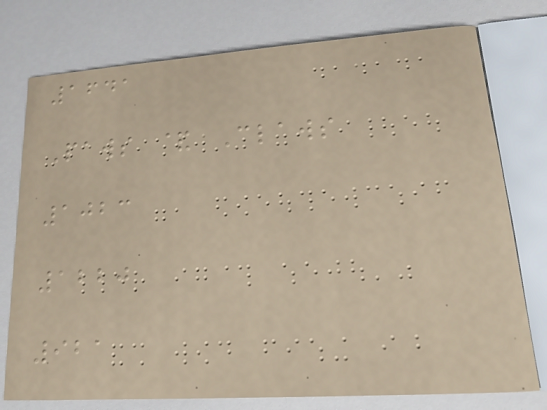1641
Paws & Claws
1023
1220
921
